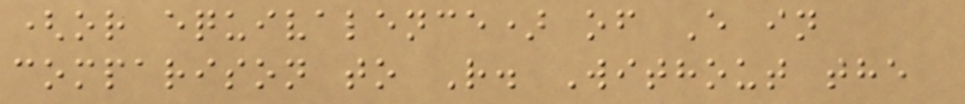(or equivalence) of E in
comparison to R. Without the
